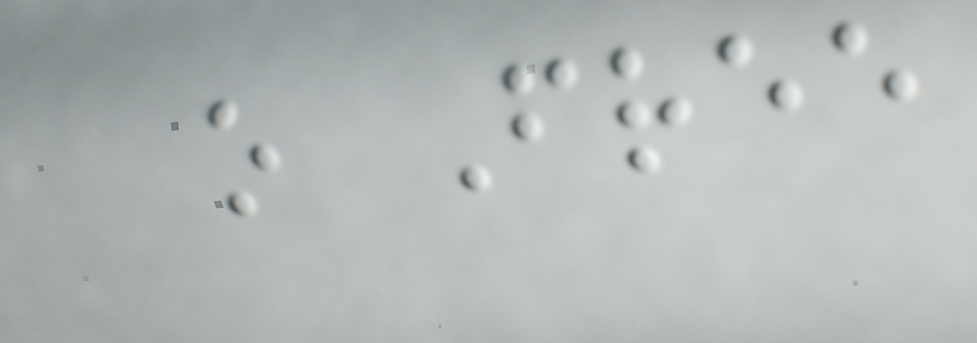o Free
